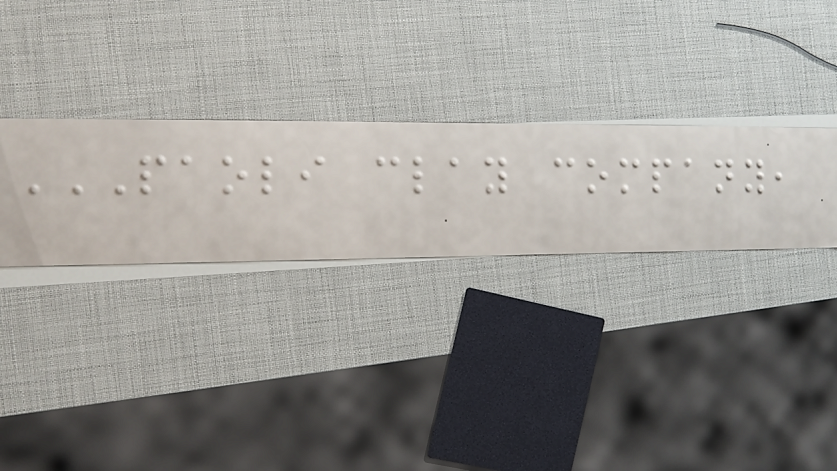PAOLI CLAY COMPANY,
